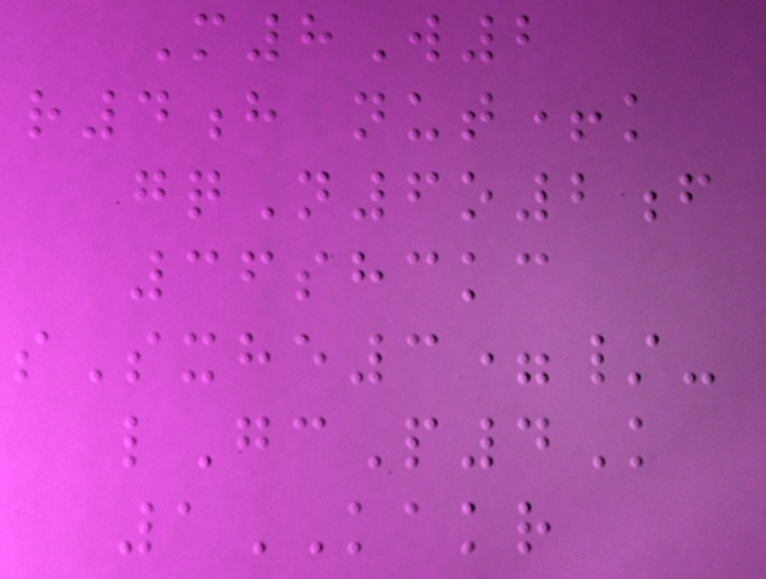M8W2
r4h nut+k
gqN6o2f
36shckc
sSxhe3=/-
lGcP4K
1KAKR
